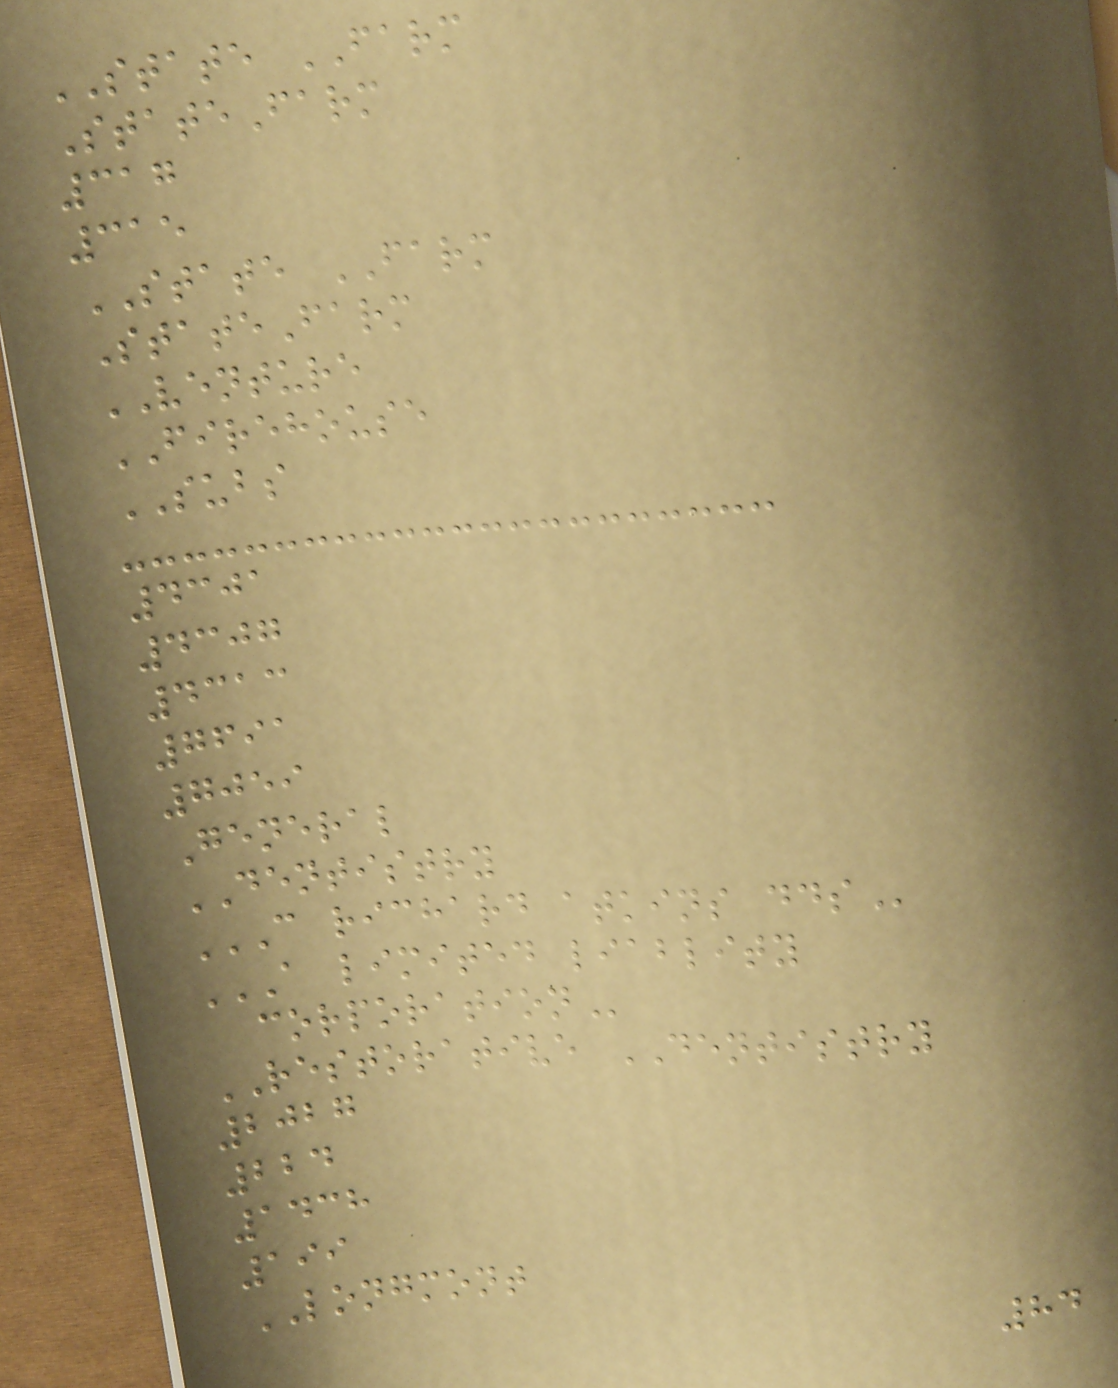STATE FARM
StateFarm
317
315
STATE FARM
StateFarm
VENTURE
FIREHOUSE
SUBS
4301
4307
4313
7691
7059
General
DENTISTRY
C RICHARD ATKINS DDS
A LIMITED LIABLITY
CORPORATION
RESTORATIVE DENTISTRY
2027
224
1438
199
LONGMONT
84
